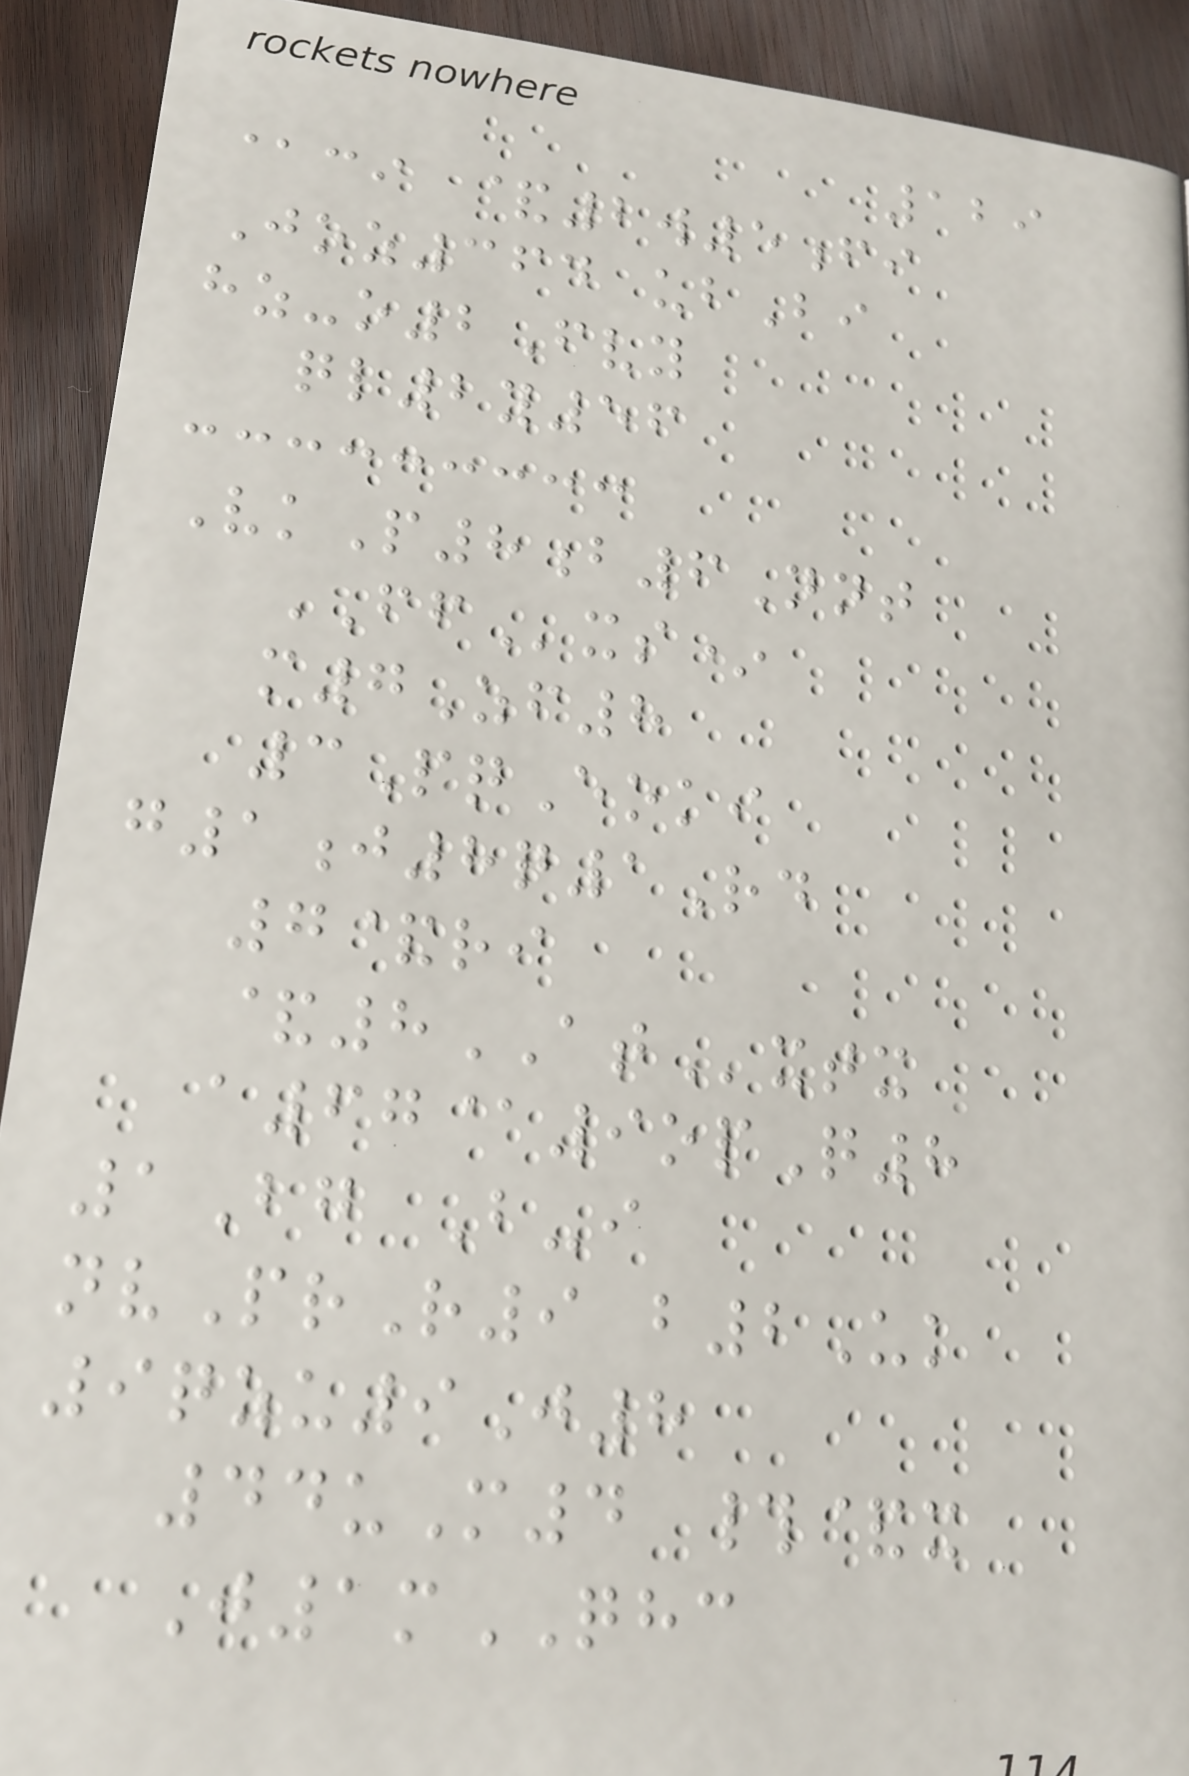129
@ci &2w5fi
Joz364 ubBi
hz-o2Fvy
ql2y56
VkP8b6Nnt
FFxs*
m7Zf8
3PqEoki
g1j8q1Rd
7&ri
&8ATxtx
a67@9opQ8
1Bg B-i
nvPrR9 b2Uk
9qzu9J8
44uM4 #&x
J1mQHC
